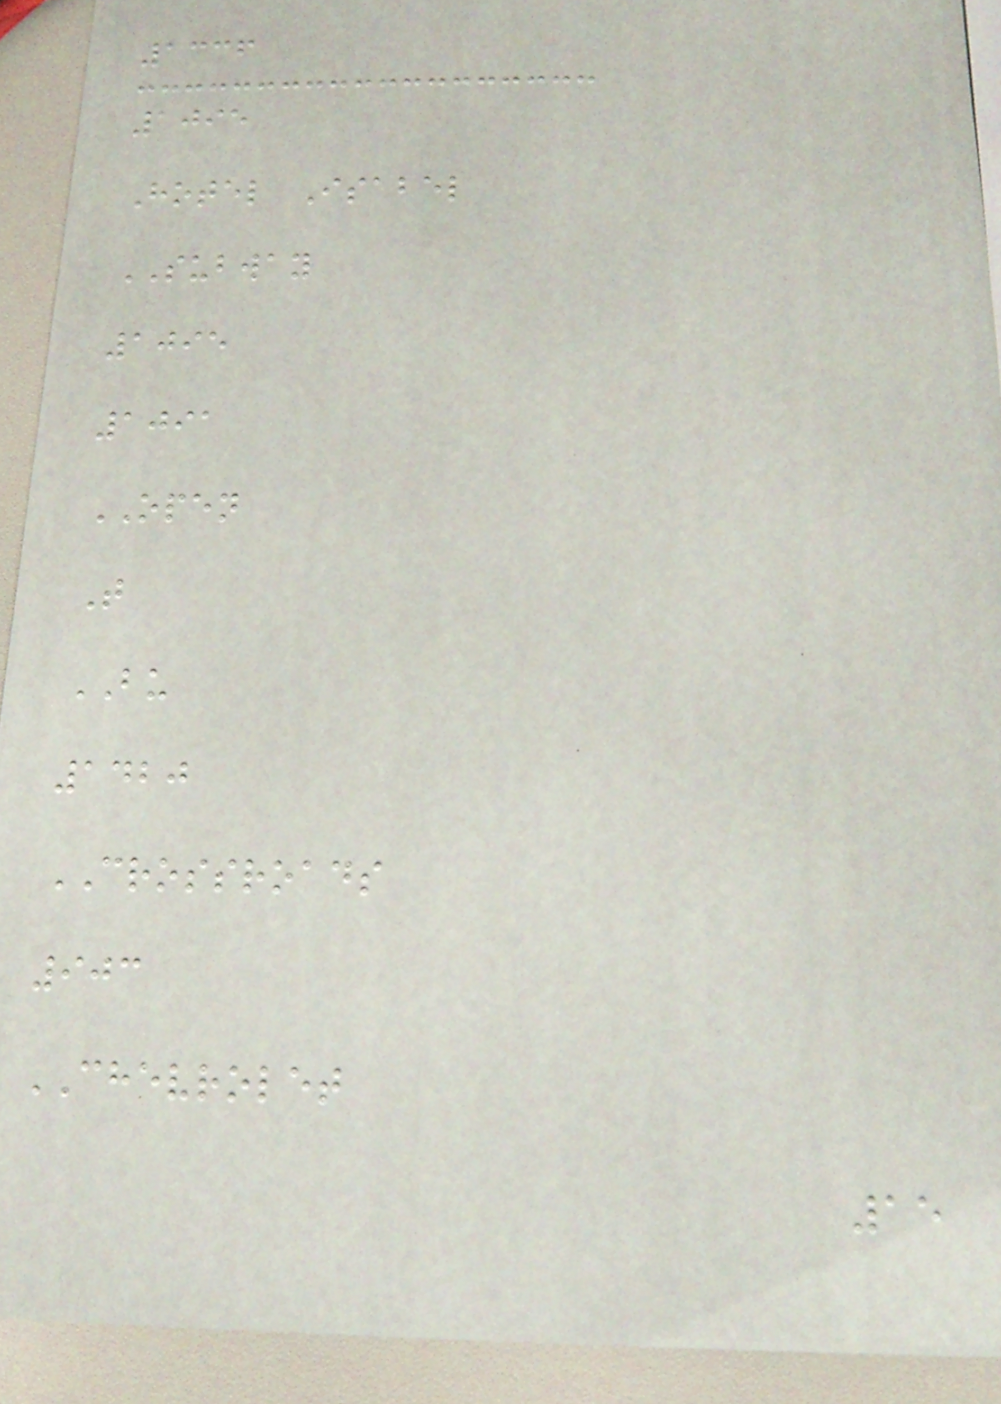1336
1095
Hotel Isabel
SUBWAY
1095
1091
OPEN
T
BU
1420
CROSSROADS
903
CHEVROLET
15
